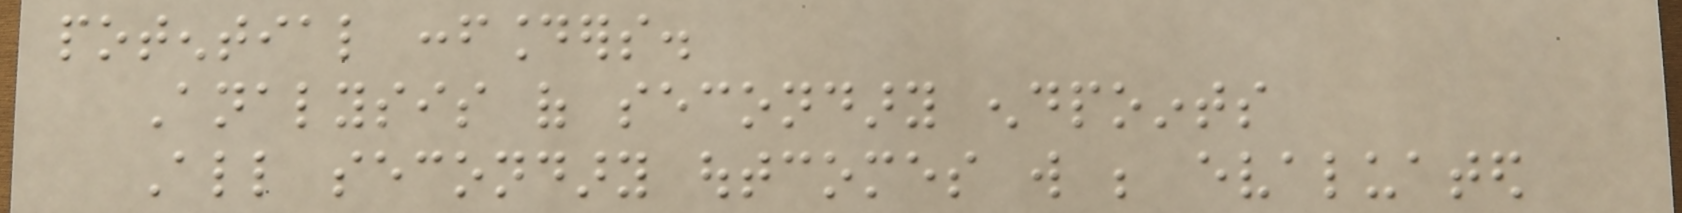potential confounders.
Analysis of secondary endpoints
All secondary outcomes will be evaluated
